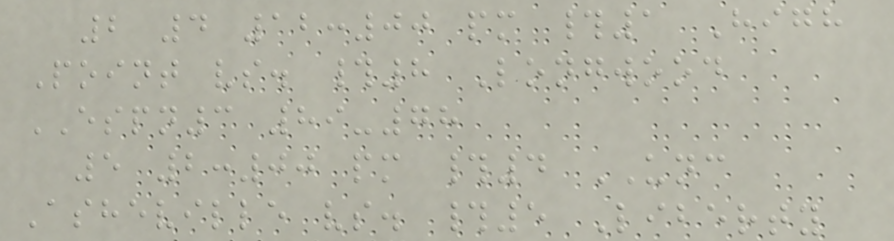2 4 12:00 pm #1 High
Point vs. #8 Longwood
ESPN3 89-78
5 2:00 pm #4 UNC
Asheville vs. #5 Liberty
